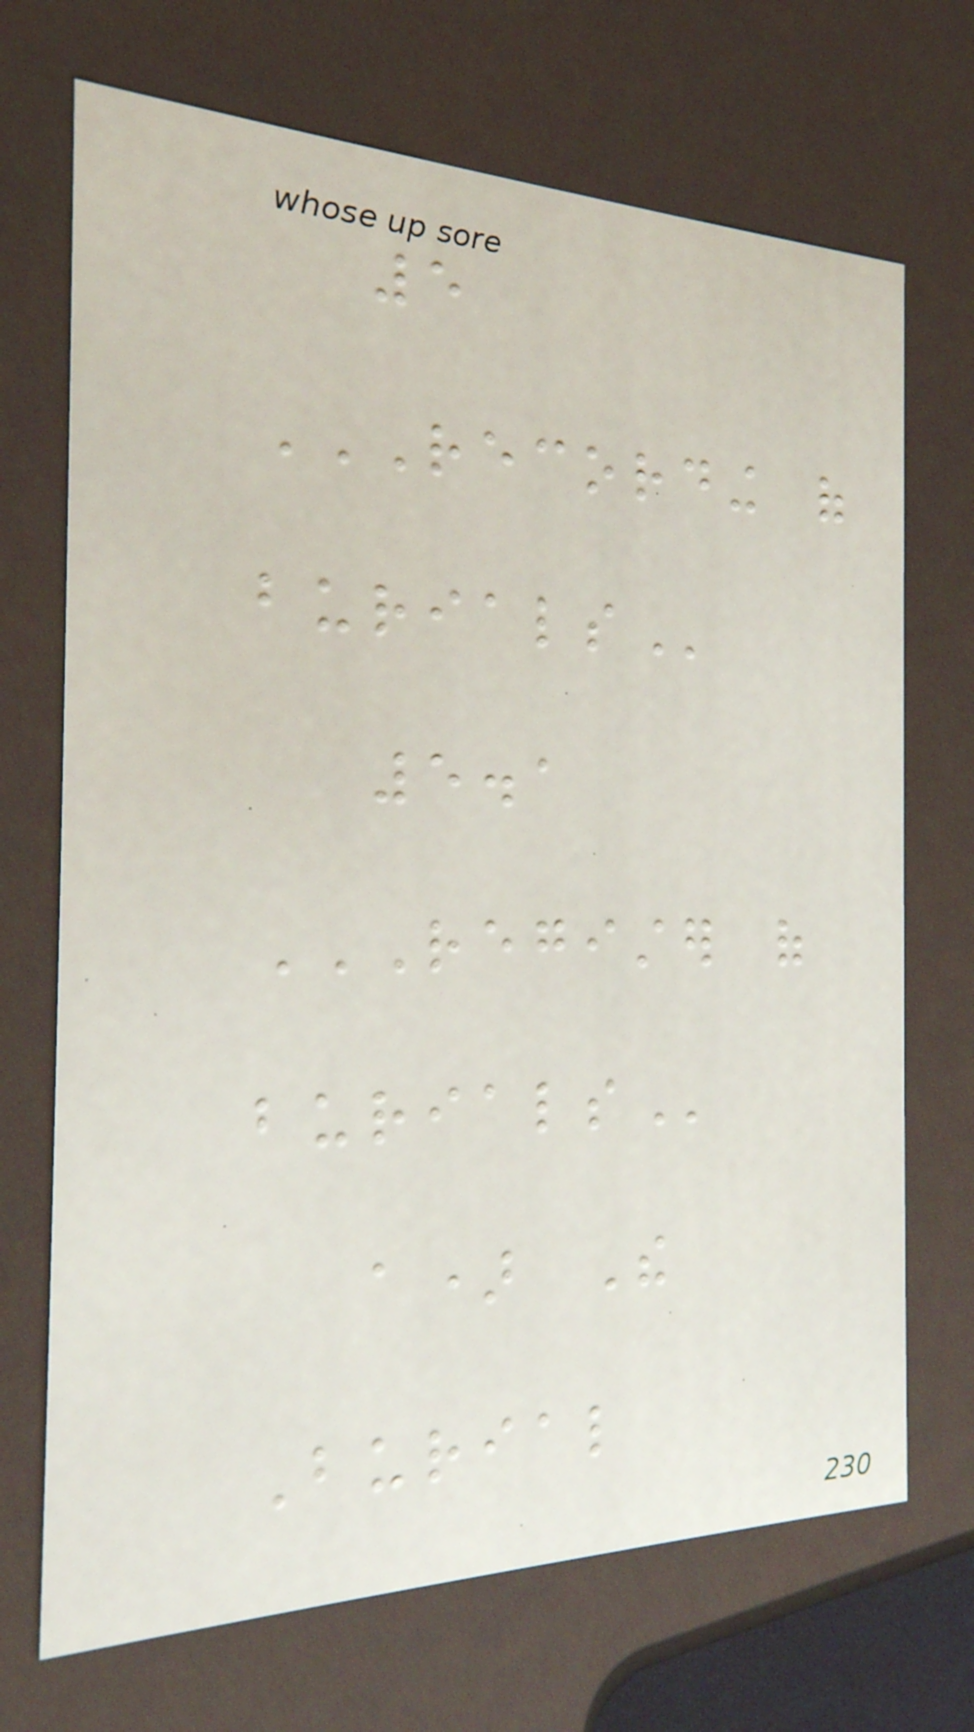5
RECORDING OF
BURIALS
5.1
REGISTER OF
BURIALS
a) The
Burial
